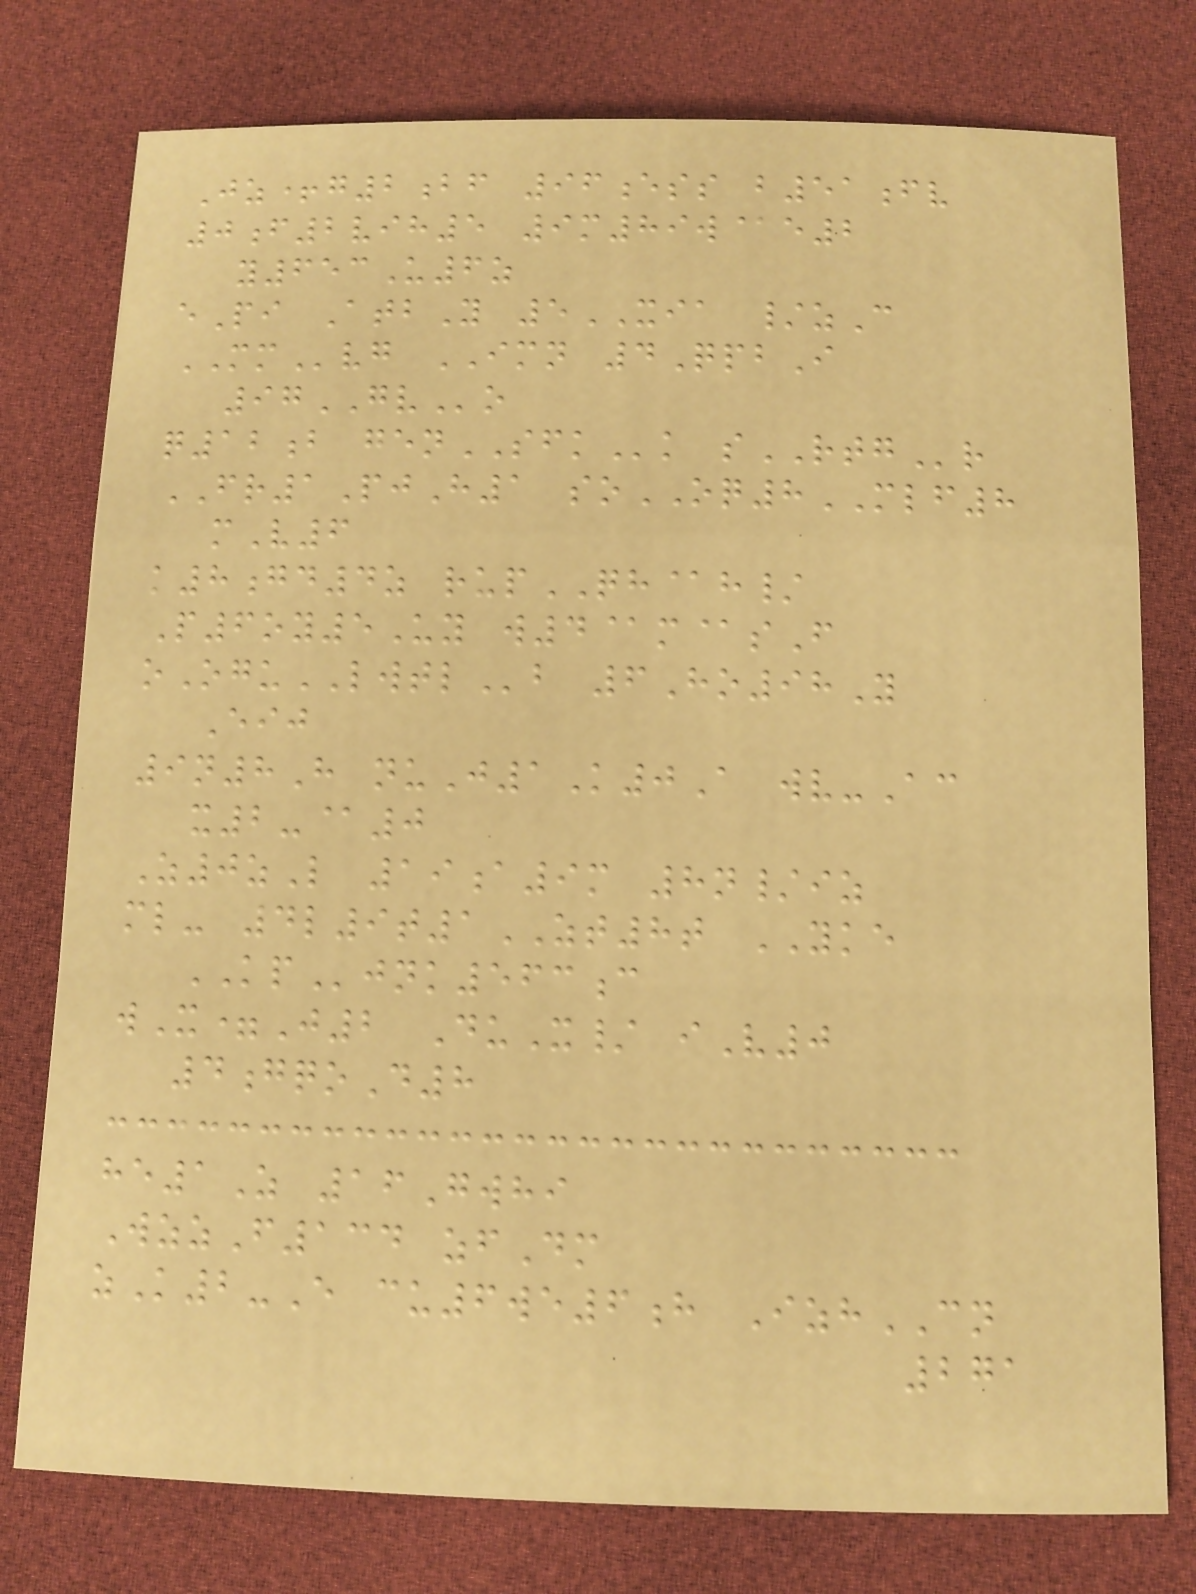Jz+g2bf 96ess b51fv
0f2vih5 9m89w@e2
y653U6z
ePi AtbY 5XIA /zC
MMvg IMN 4QpbI
97GVo
q12b genSFKk sRTGr
FR1PjH1 soOQ8MLF8
mV6
k8gd4z rupQH@h/
P6oy5Uy w4@m@sF
oOguLWTLb 6Ho98Y
Eij
9n8H nuJ1K0A wv-Ac
x2-@0
Z0zL 19a9m 8n/iz
ml- 4l9t1ZT8t YKE
KPjnk563c
wX=J2 DuX/ iV0
4gqoD8
he1Z 16Gwhi
WzzF134 zfDm
zK2-E cu6we6h IzhCN
271
